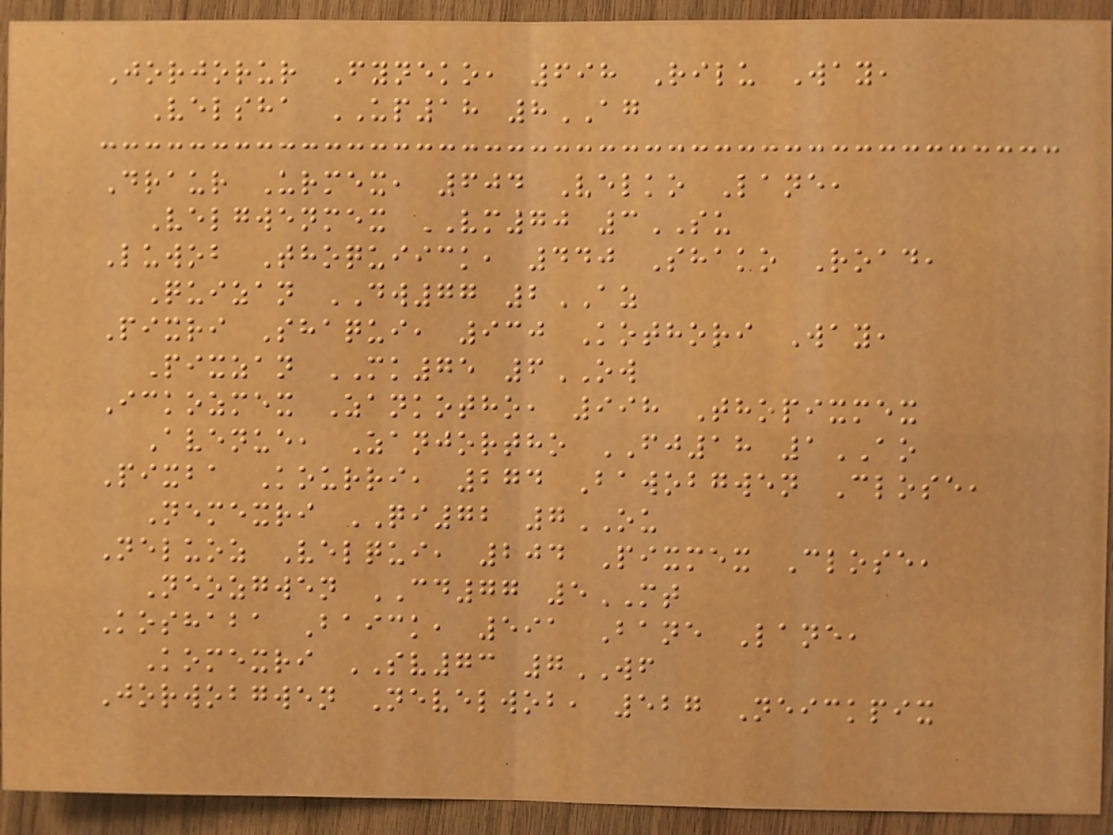Jorjorur Fyneko, 698 Rilu Way,
Velsha UP18 8AG
Draur Urmex, 604 Velko Lane,
Velgwenmex VM70 3SU
Luwob Thoquiick, 440 Shako Road,
Quizan DW77 2AZ
Pixri Shaqui, 930 Kothori Way,
Pixzan MK75 6OW
Ickozmex Zankotho, 998 Thopixmex
Avenue, Zanjortho FJ18 1AO
Pixba Kourri, 274 Bawobgwen Close,
Nemexri QI72 7OU
Neluoz Velqui, 204 Pixmex Close,
Neozgwen CD77 5MT
Koshaba Baick, 591 Bane Lane,
Komexri SV73 7WF
Jorwobgwen Nevelwob, 527 Neickpix
